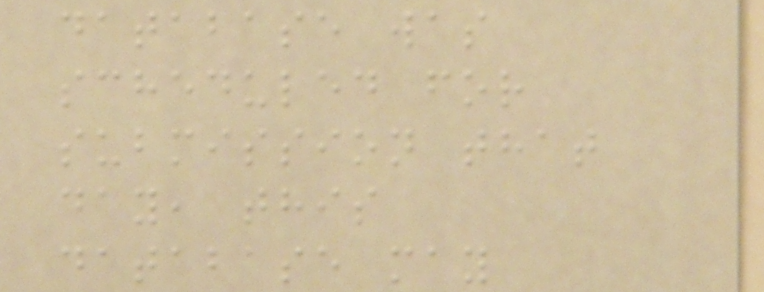database was
scheduled for
submission that
day, this
database may
